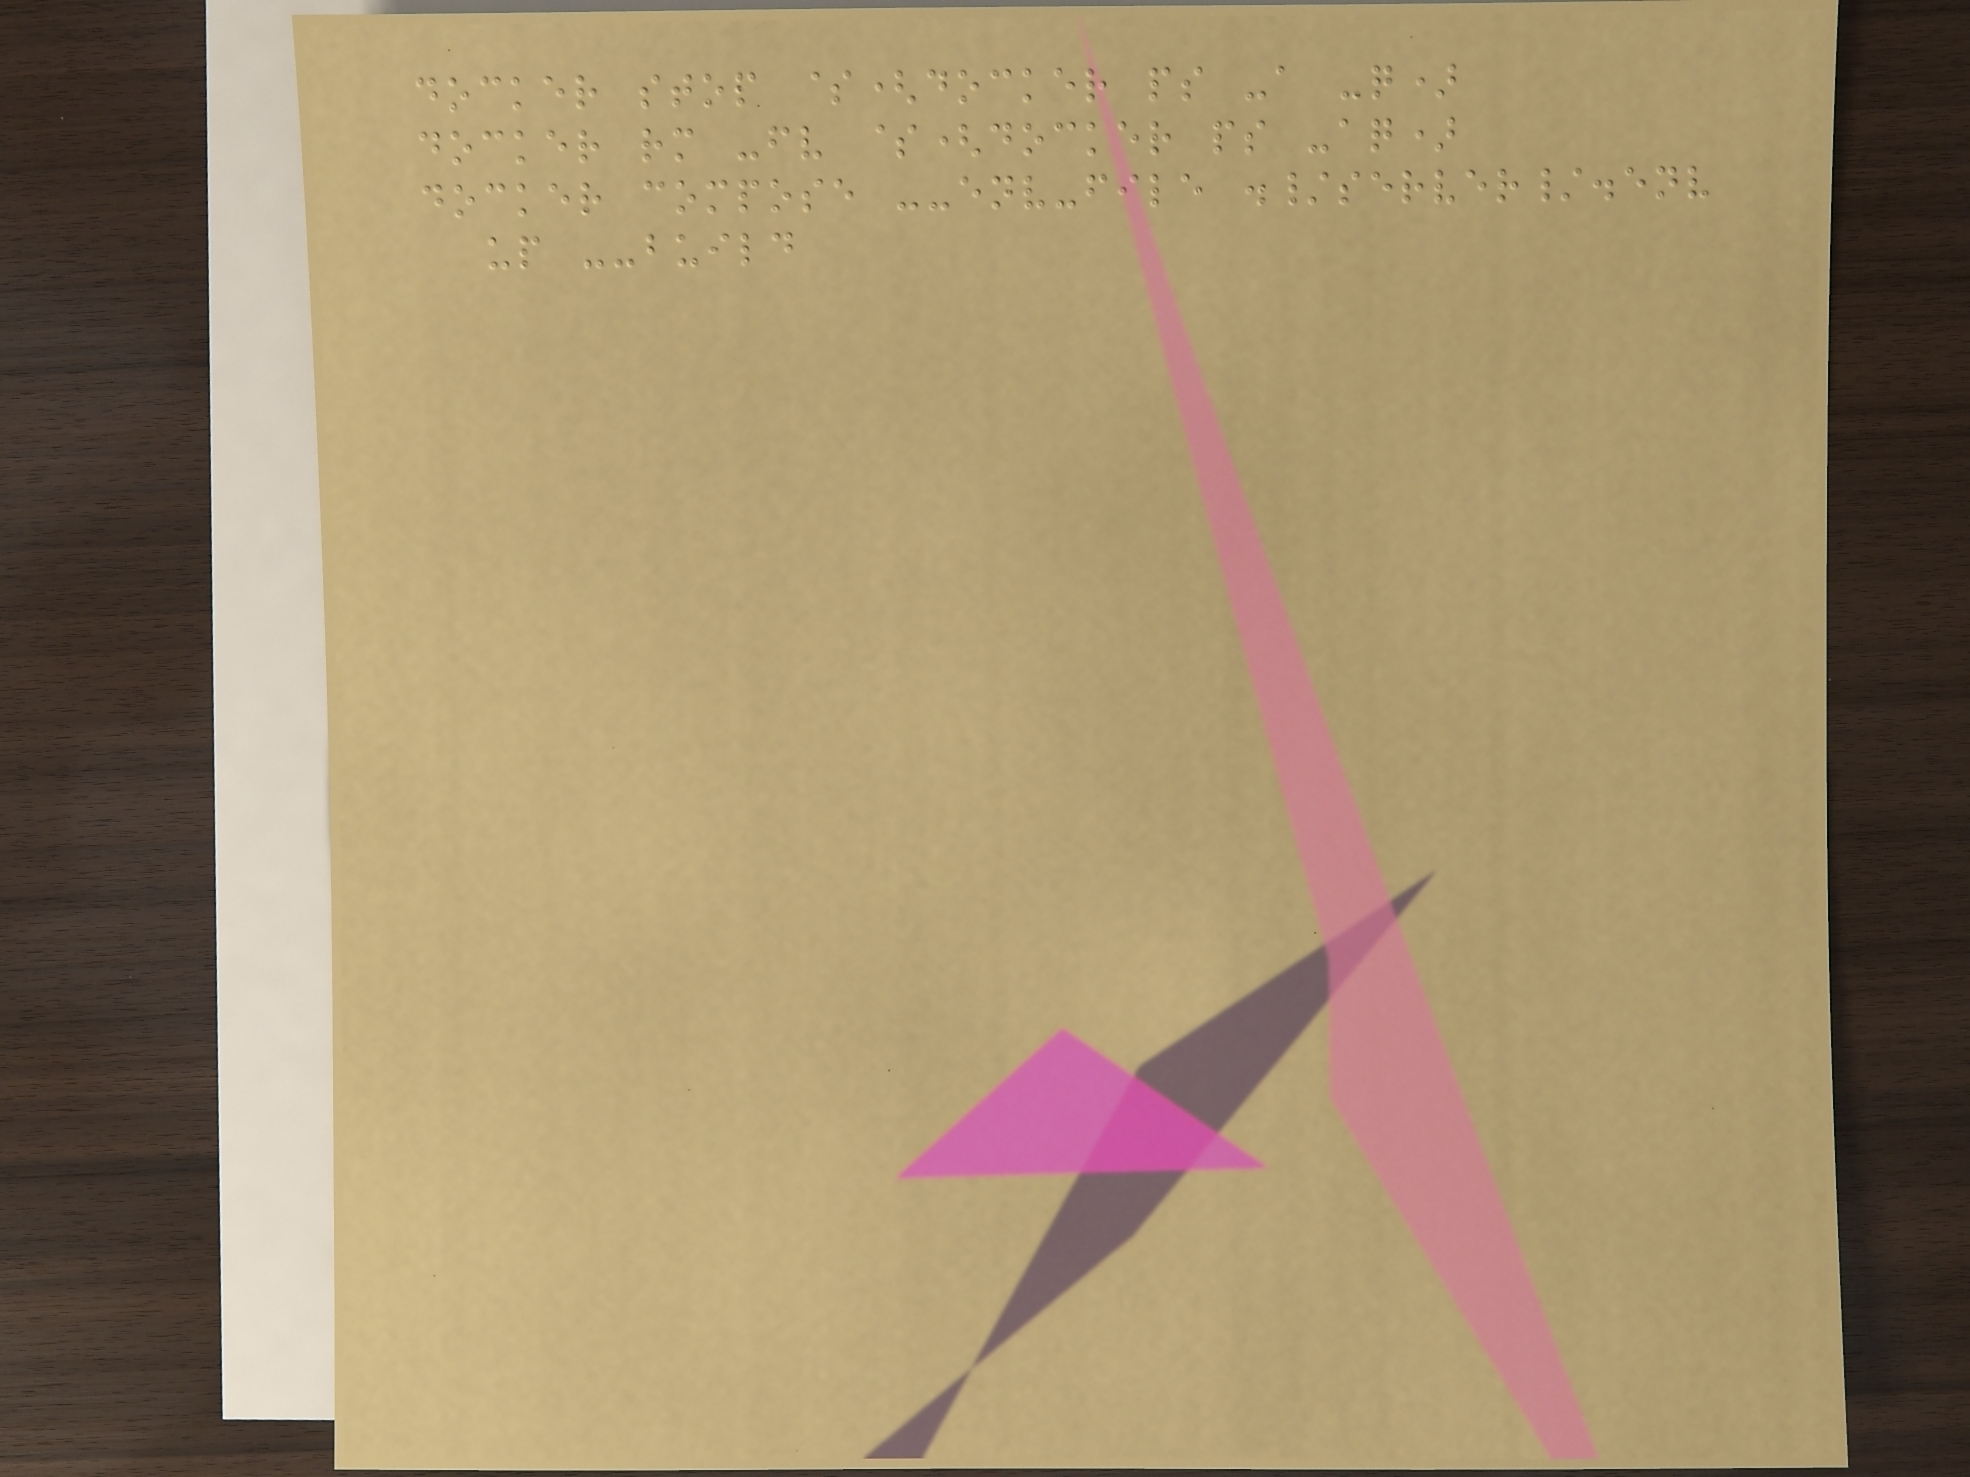docker stop $(docker ps -a -q)
docker rm -fv $(docker ps -aq)
docker compose --env-file ./server/.env
up --build
